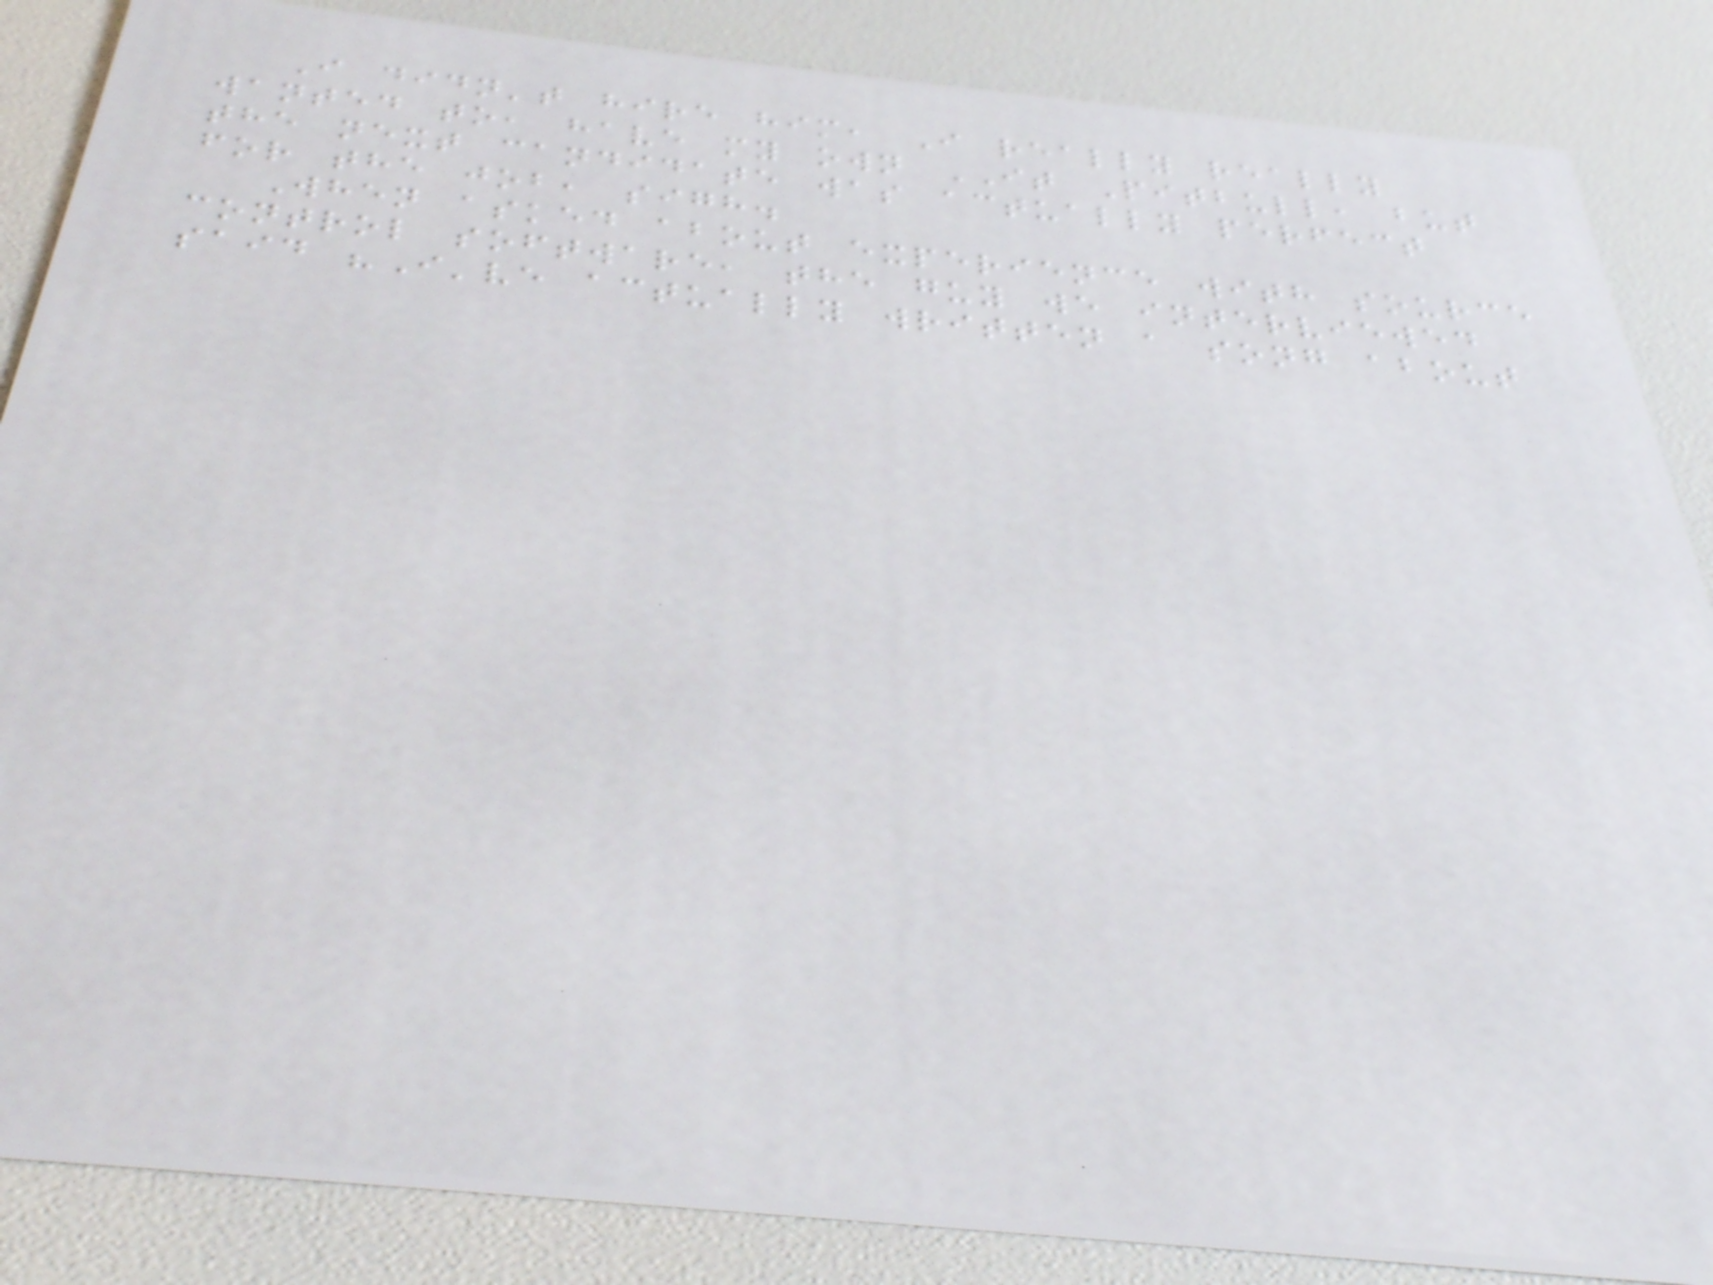I didn't hire him, I really really
wanted to, have my own IT Pitbull, but
the next candidate was actually perfect
for the job, sigh.
When asked about experience with source
control software, the guy we interviewed
said "I've actually written a song about
